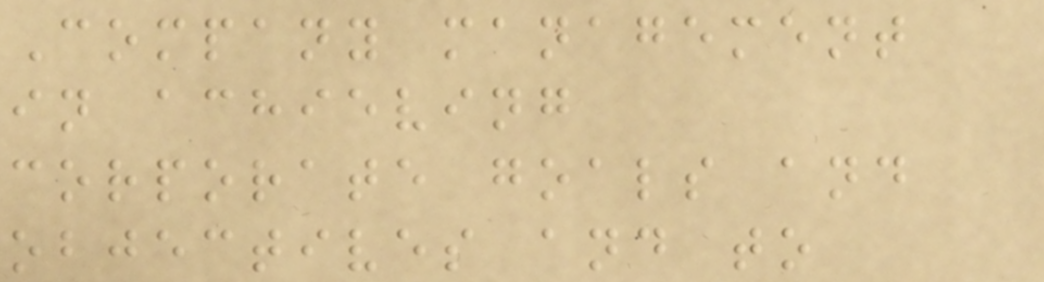Company management
in achieving
corporate goals and
objectives and to
